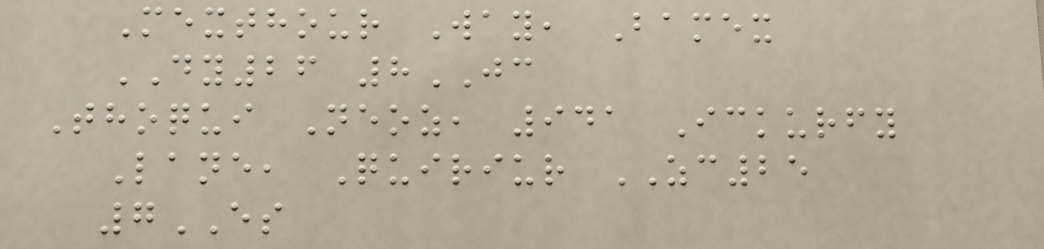Mexthour Way, Bamex
DY26 8JC
Thoqui Neoz, 941 Ickurfy
Lane, Quiriur ZC25
7ES
